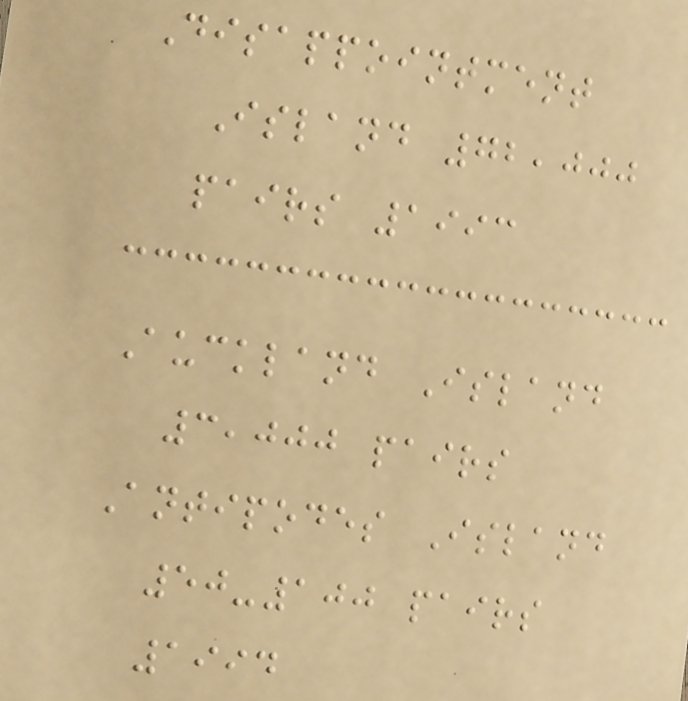Disappointment
Island 72,000
pairs 1993
Auckland Island
3,000 pairs
Antipodes Island
50-100 pairs
1994
